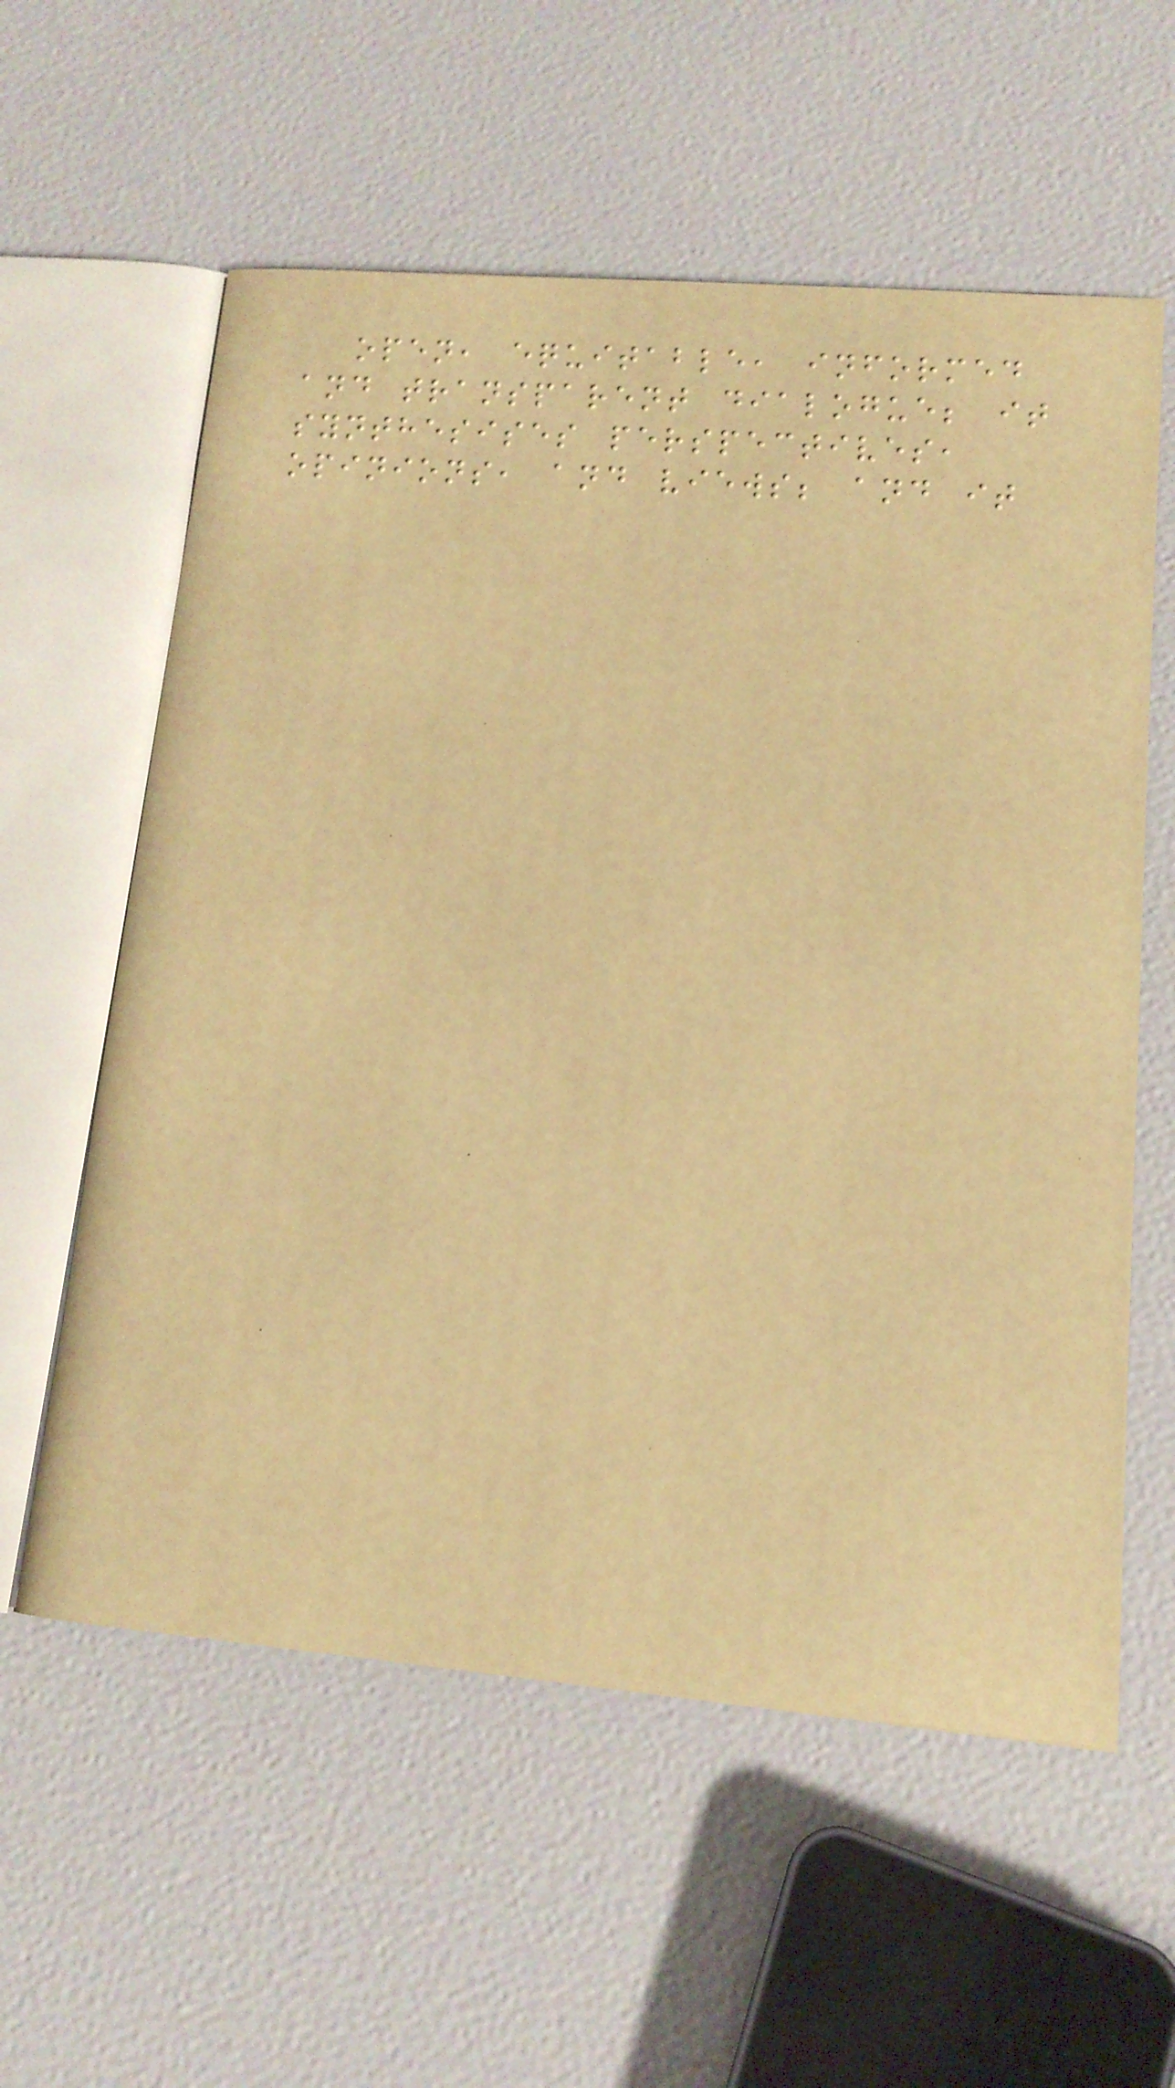open, equitable, informed
and transparent dialogue; it
synthesises perspectives,
opinions, and views; and it
